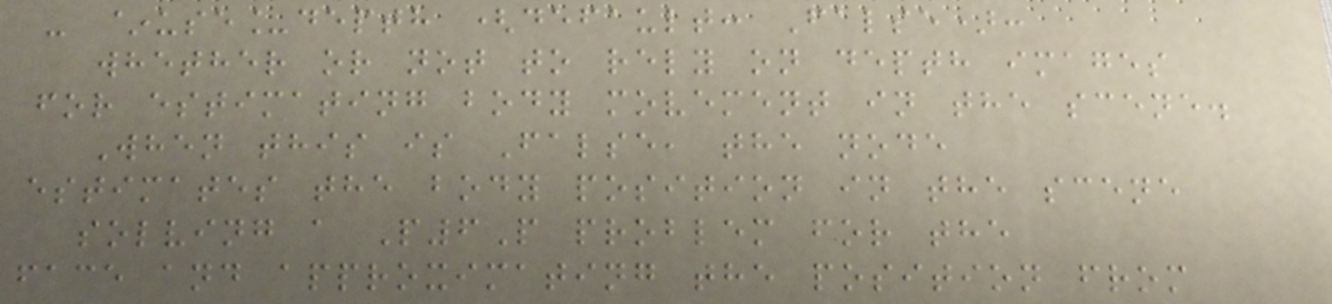- ~use_depth (default: False):
whether or not to rely on depth images
for estimating body movement in the scene.
When this is False, the node
estimates the body position in the scene
solving a P6P problem for the
face and approximating the position from
